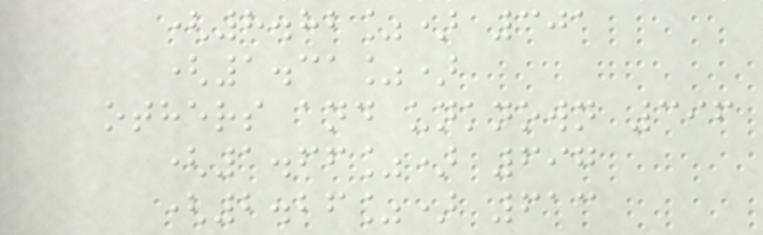(8.82%) 301
(1.31%)
others and unknown 396
(1.66%) 697
(2.26%) 613
